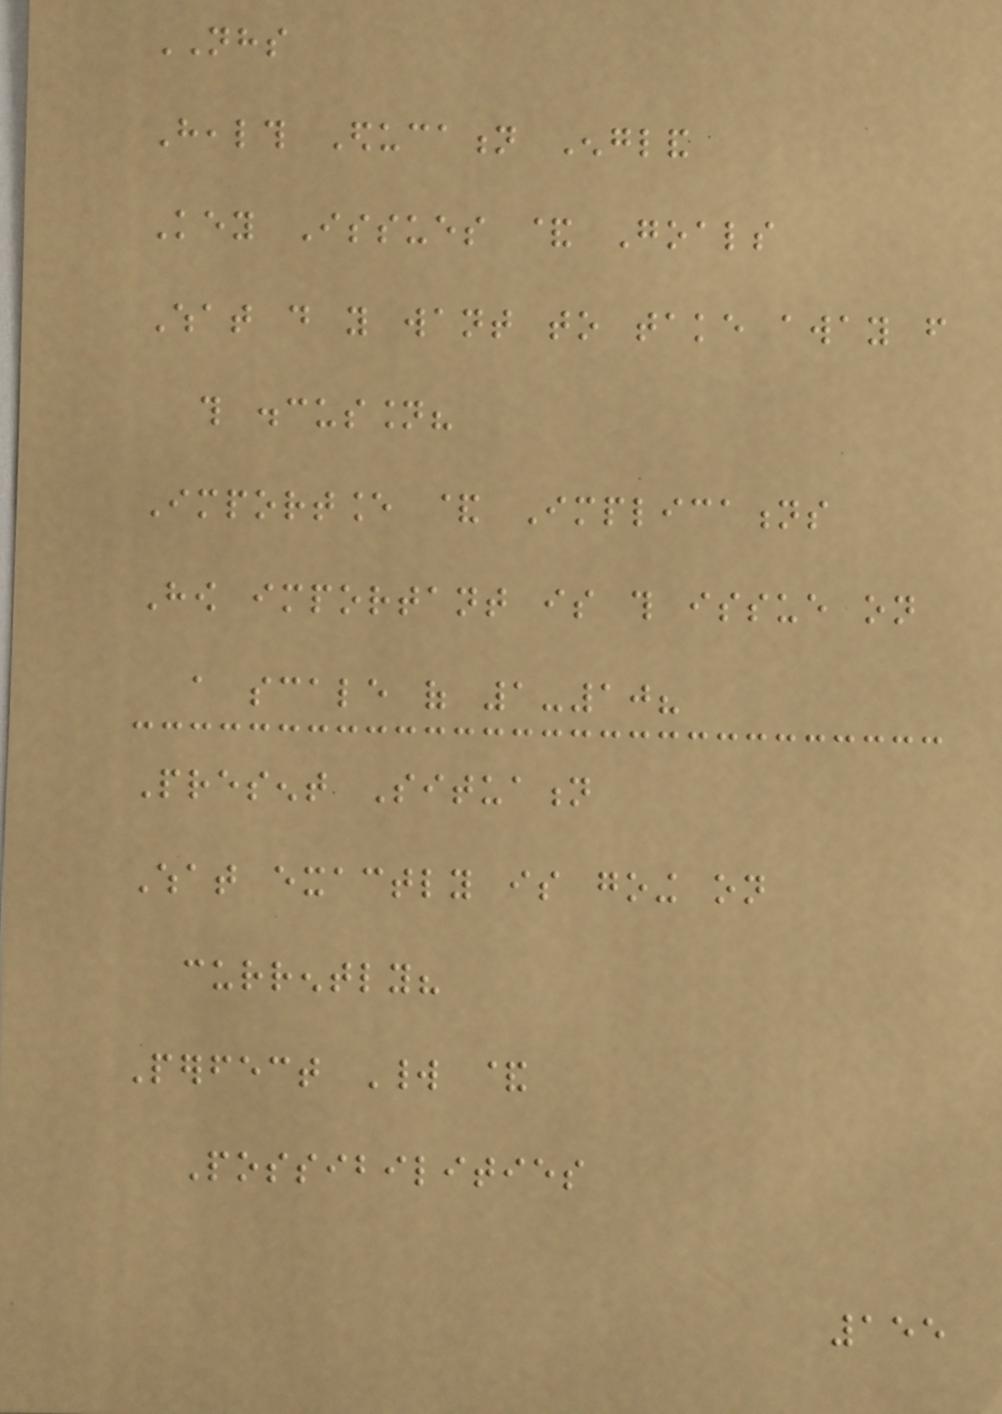NHS
Health Education England
Key Issues & Goals
What do you want to take away from
this discussion?
Importance & Implications
How important is this issue on
a scale of 1-10?
Present Situation
What exactly is going on
currently?
Perfect World &
Possibilities
155
